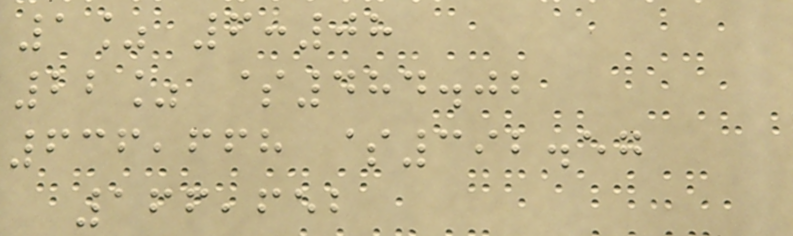1% 6:08
22% $484.02
636,668 $392.57
166,652
